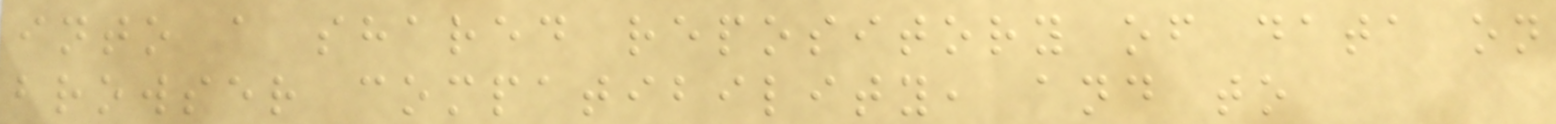into a shared repository of data on
browser compatibility, and to
